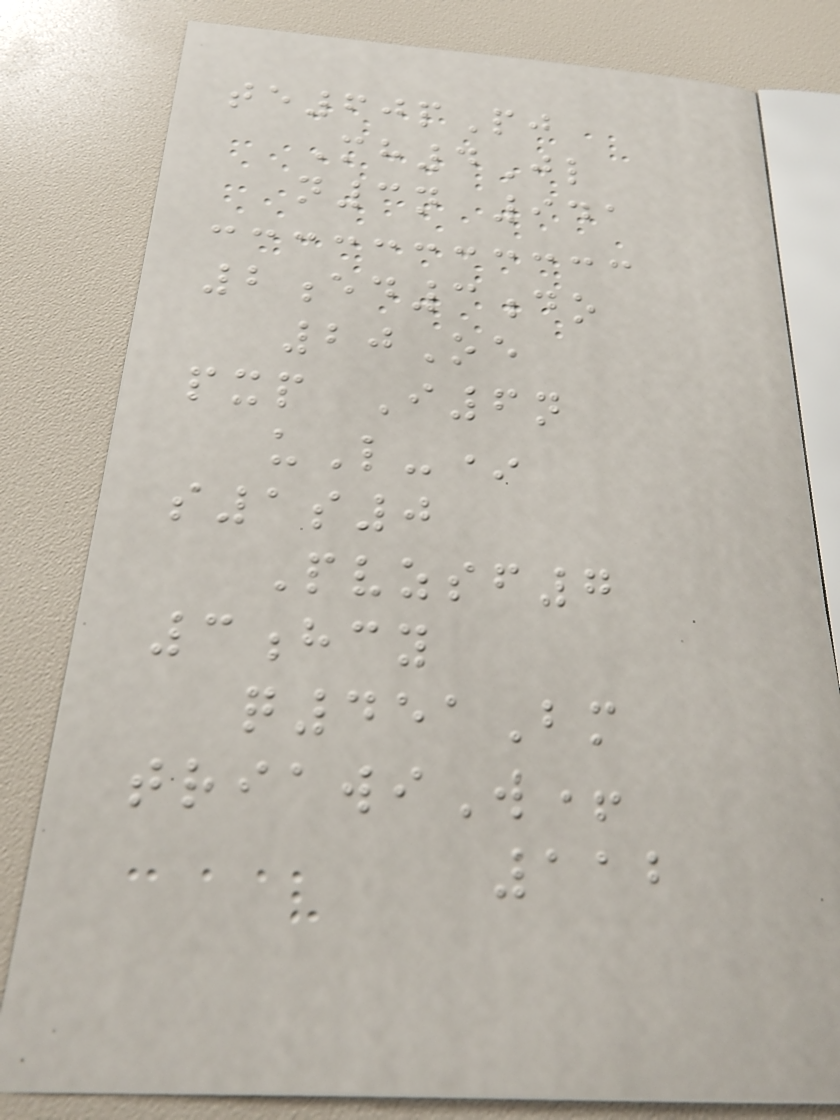te60pPj
Mh4Jl
n3n 941
2ed3do
20Oe
pxp I6n
uL-*
s1s0
Pvzsf7
3hcy
q451Bm
triawiW+
112
